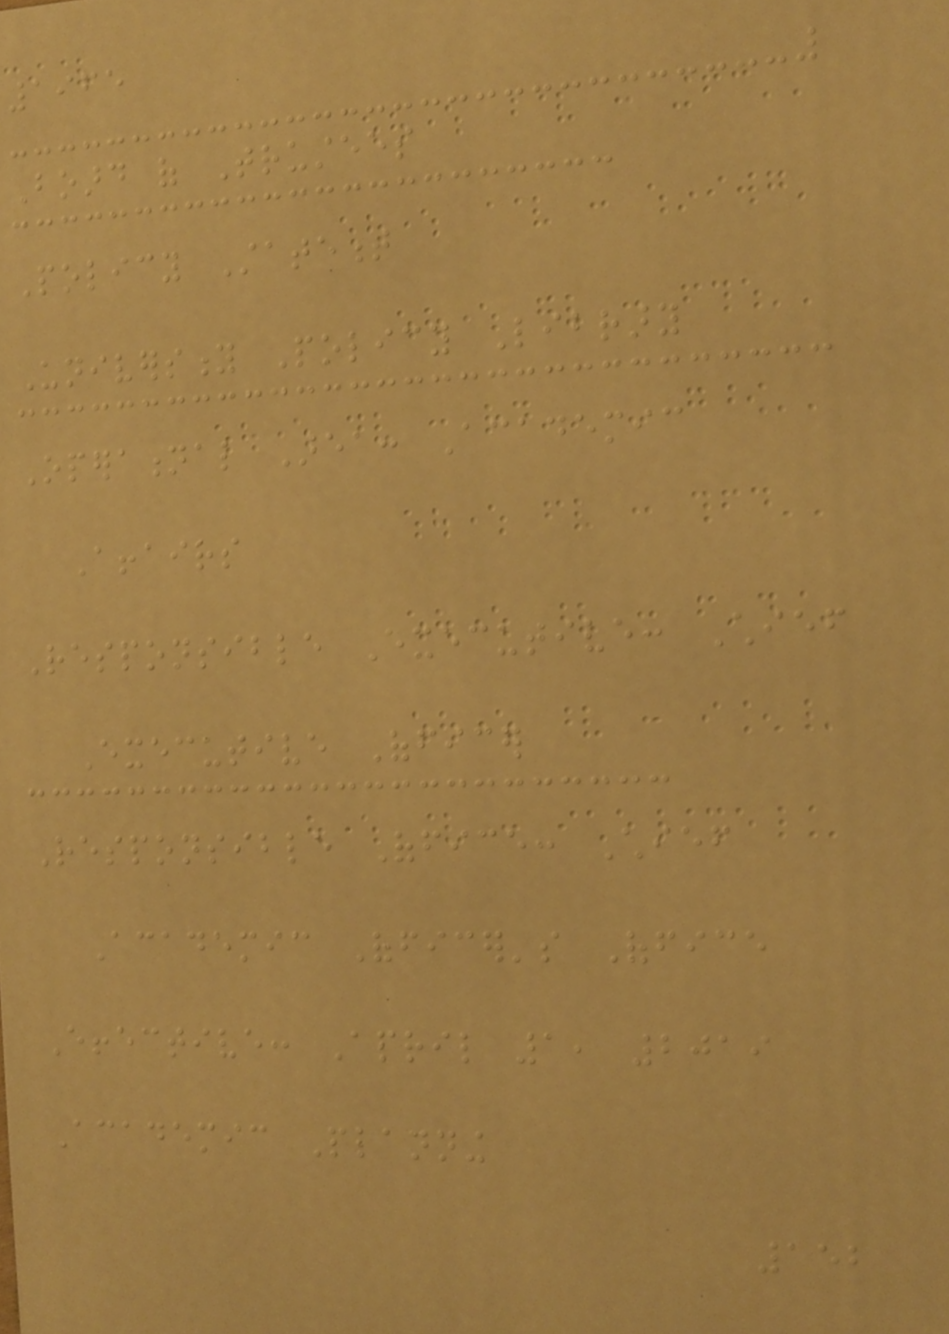1965
Board of Trustees
Policy Statement
University Policy Library
Operational Area: Academic
Affairs
Responsible Executive: Chief
Executive Officer
Responsible Office: Chief
Academic Officer's Office
Effective: April 1, 2019
Academic Planning
152
